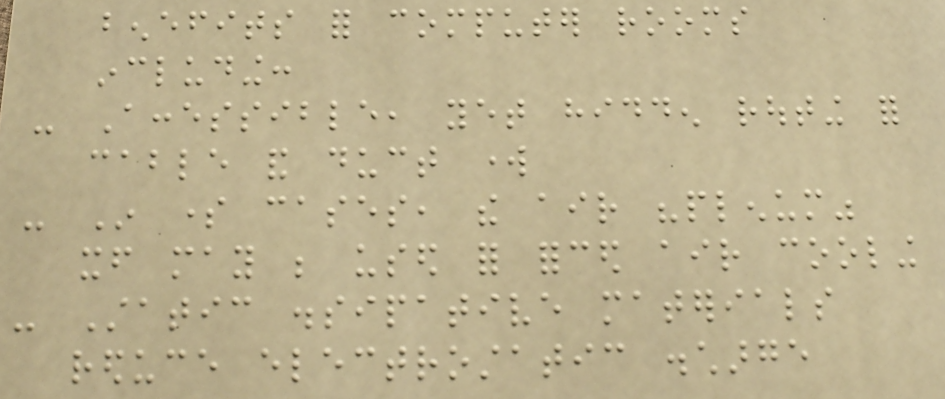benefits for computer rooms
including:
- Accessible, yet hidden routing for
cable and duct work
- In some cases, the air "plenum"
itself may be used for forced air cooling
- Static dissipative materials
reduce electrostatic discharge
